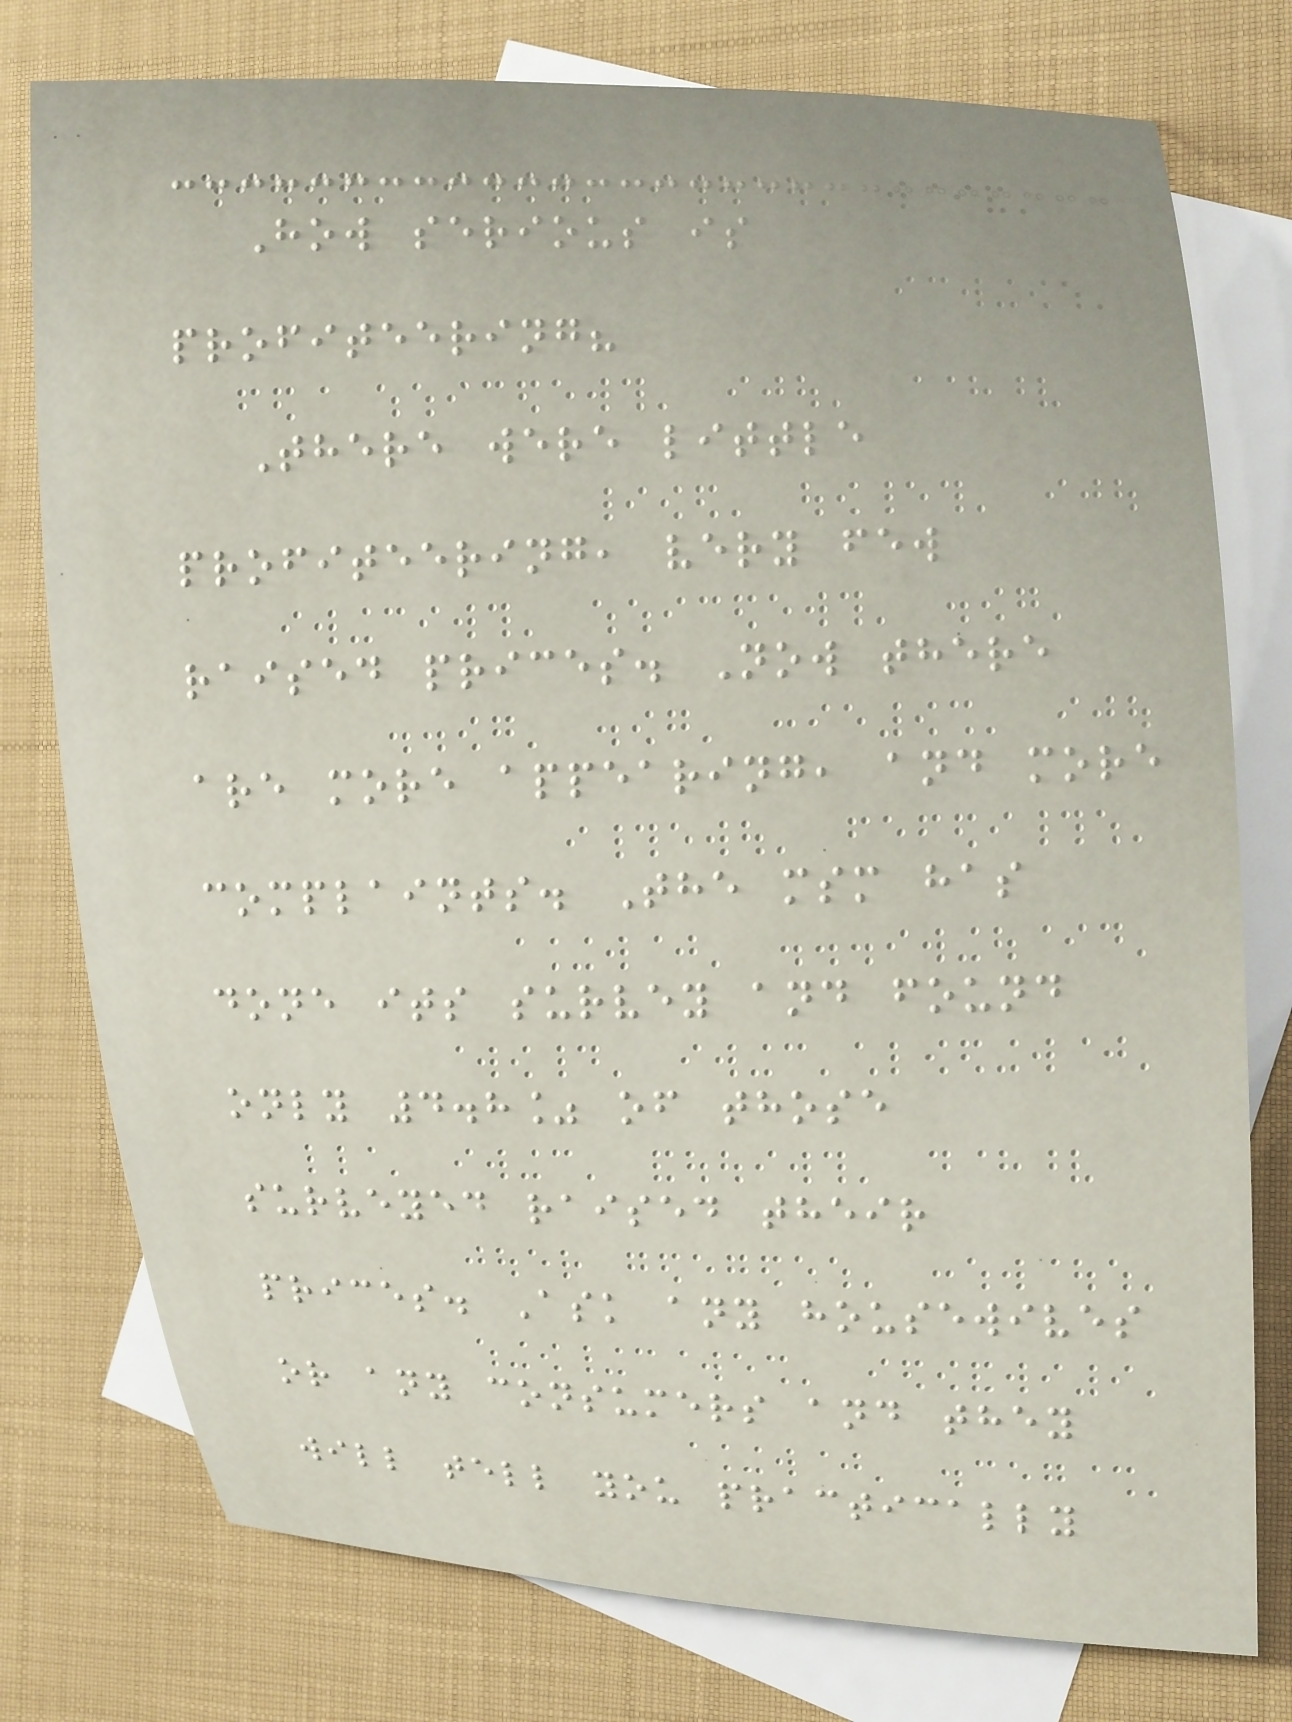How serious is
profiteering?
There were little
profiteering, very few
raised prices. Now there
are more appearing, and more
complaints. The msm has
done its survey and found
only 4.8% of those
surveyed raised their
prices. Ask any housewives
or any consumers and they
will tell you practically
